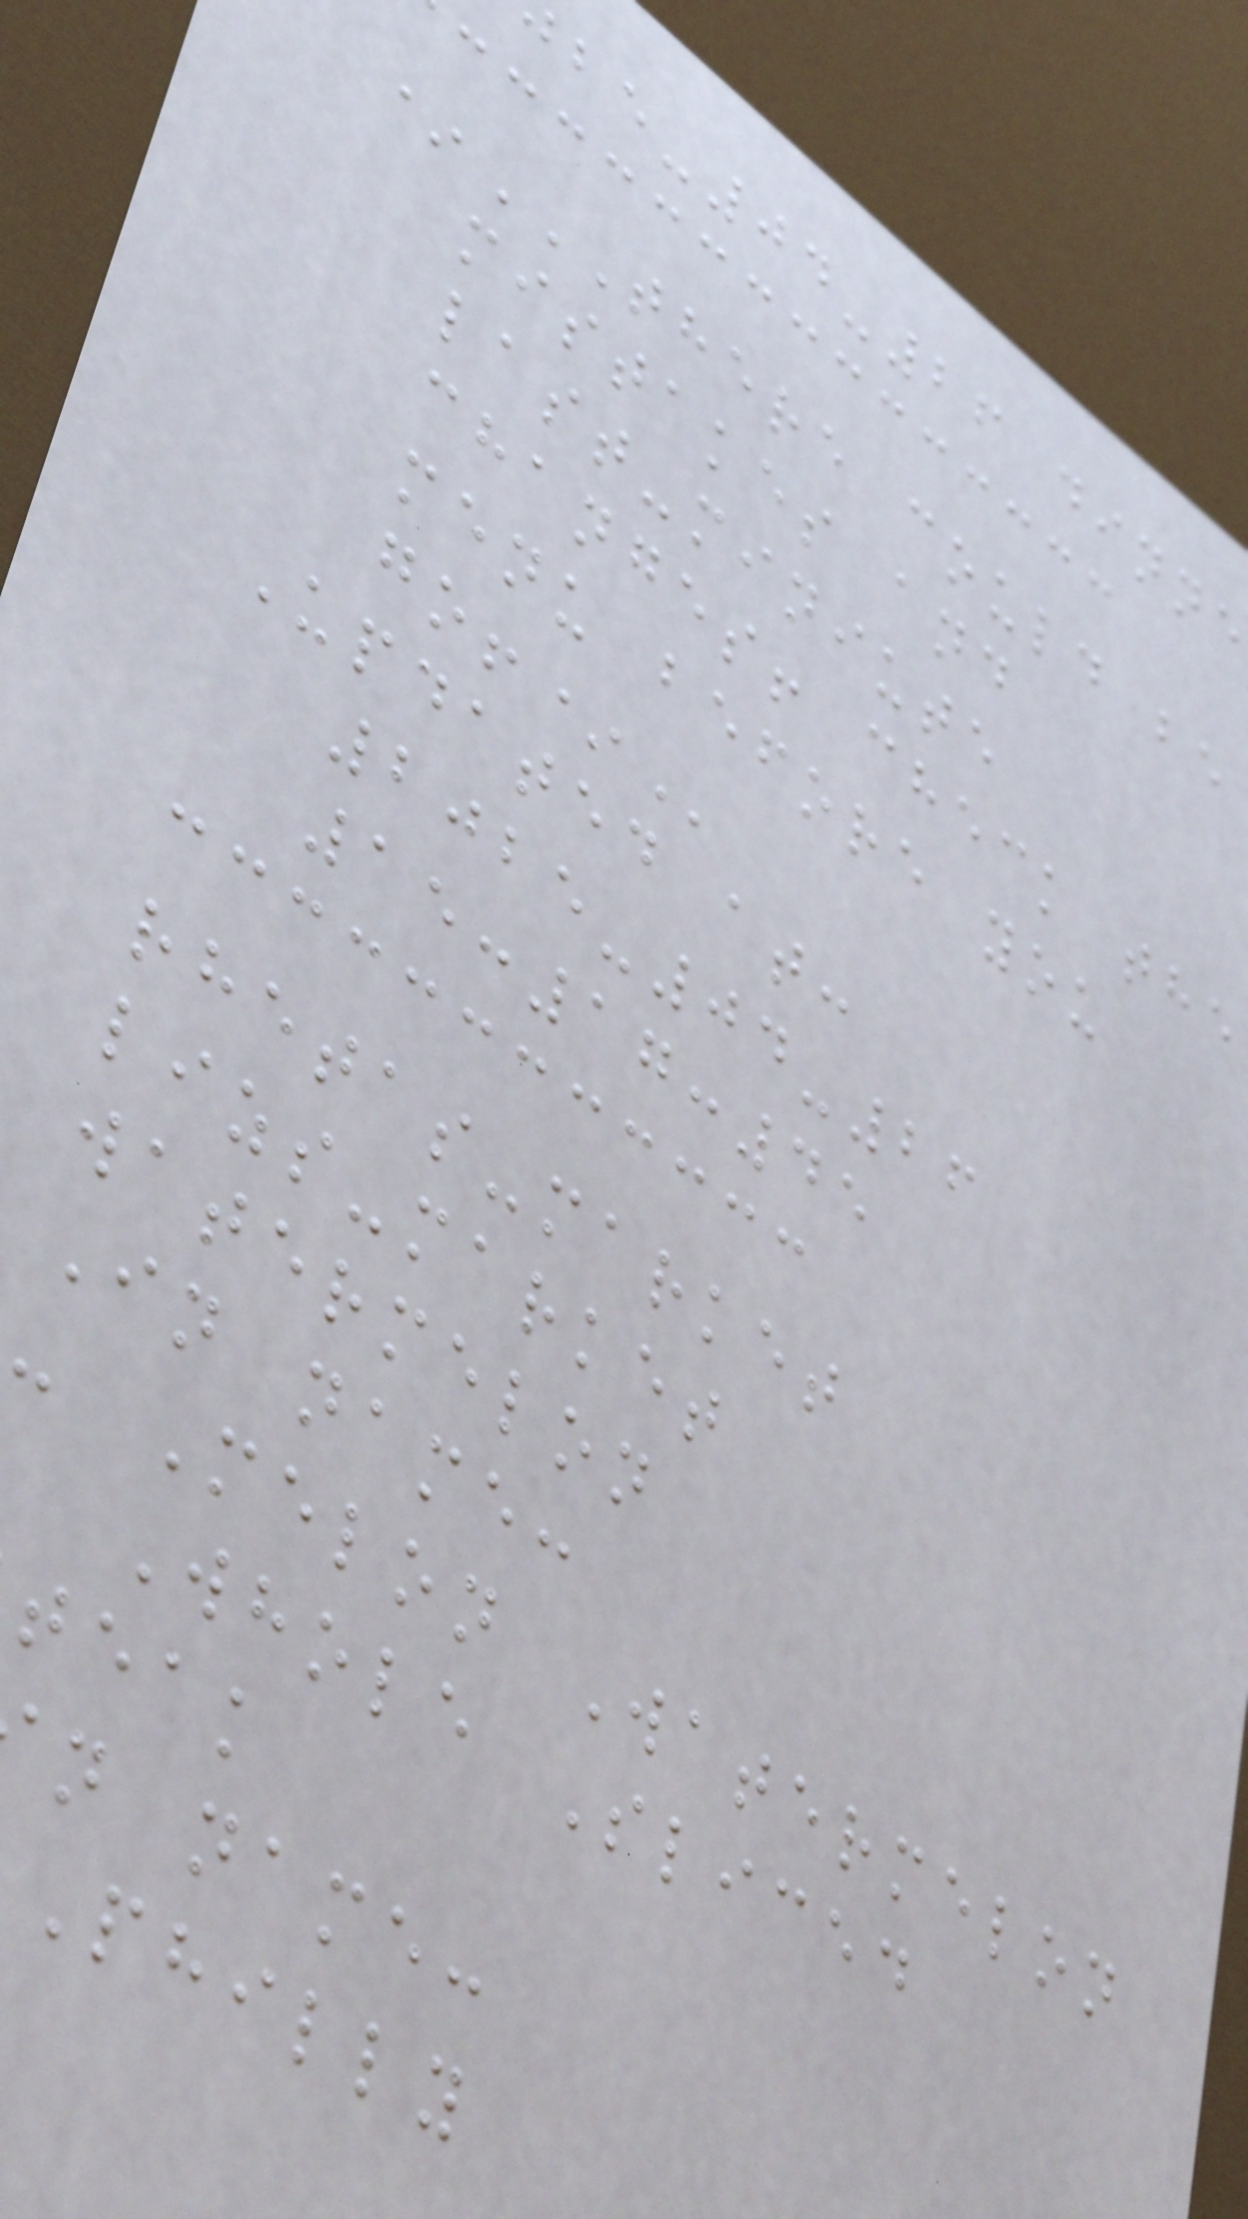-04-26 dinne
*THERE COULD BE
mistakes and
last-miniute
changes! check the
menu before you
Updated at:
2025-04-26
15:17:45
rhetas-market
lizs-market
watermelon
In name:
- Melon Watermelon
Whole Sliced
teak
n name:
Philly
